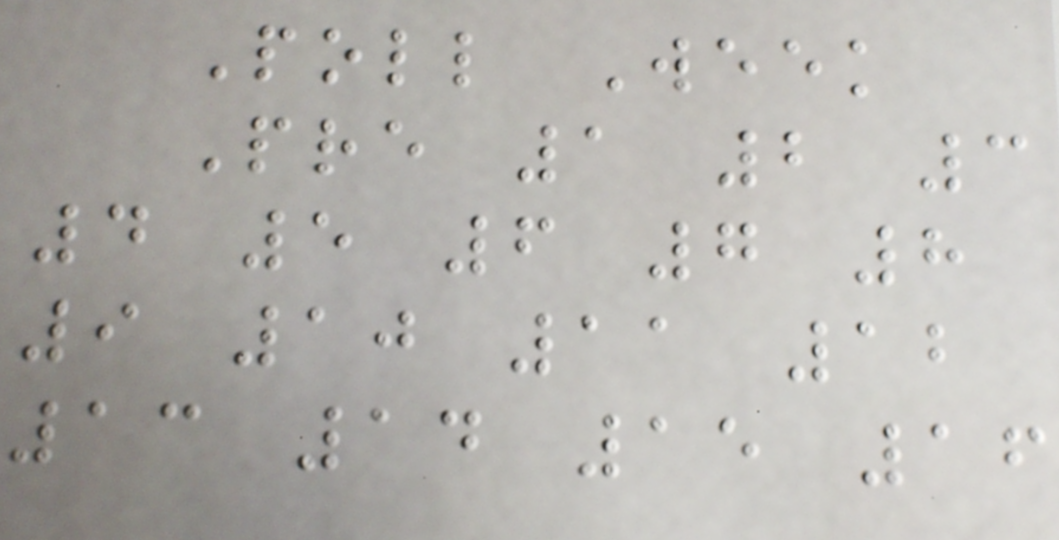Poll Week
Pre 1 2 3
4 5 6 7 8
9 10 11 12
13 14 15 16
